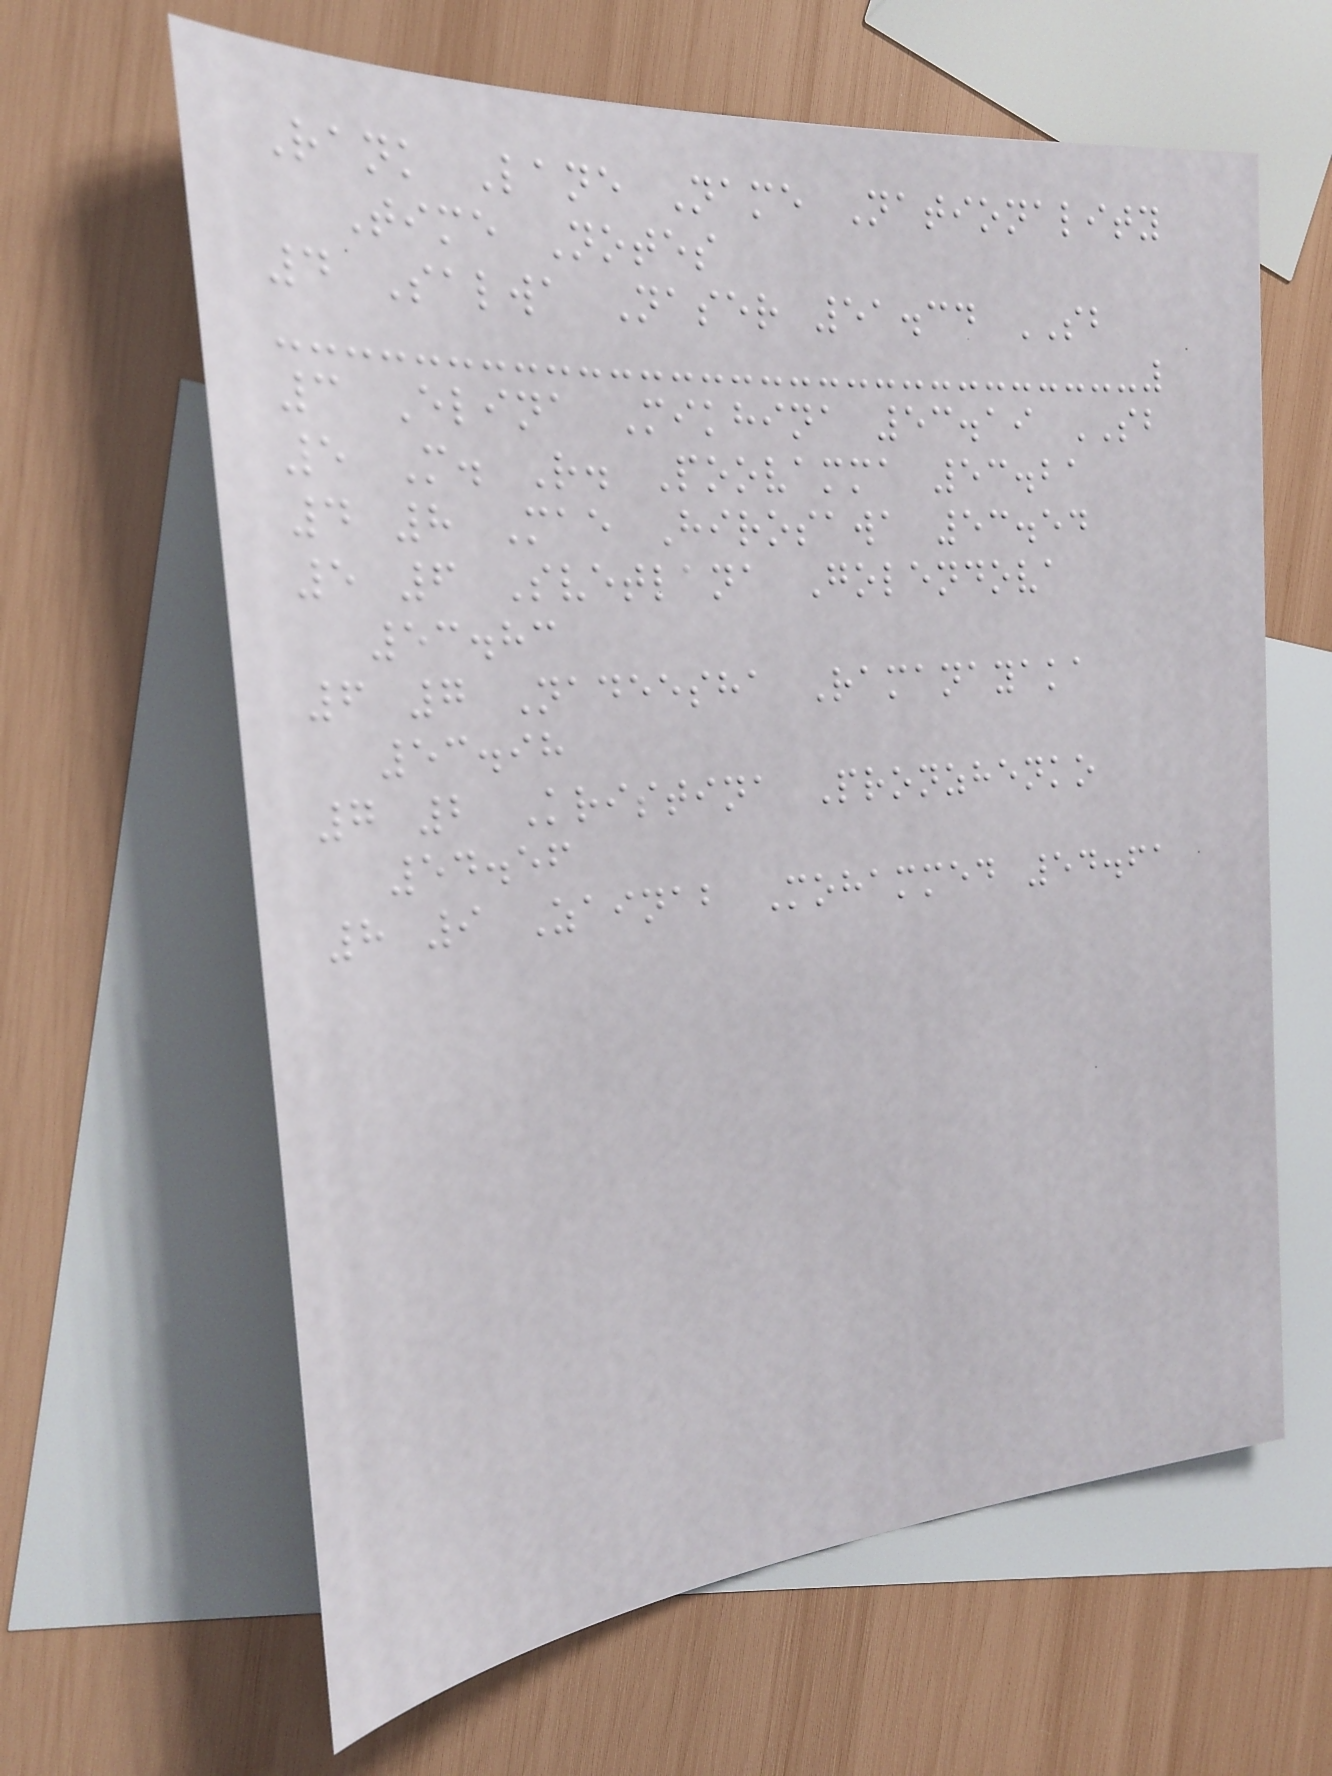Rank Lane Name Nationality
Time Notes
4 Salwa Naser 51.34 SB
3 Elina Mikhina 53.19 SB
5 M. R. Poovamma 53.21
4 8 Mae Hirosawa 53.54
5 6 Svetlana Golendova
53.83
6 7 Nadeesha Ramanayaka
53.98
7 2 Kristina Pronzhenko
54.56
8 9 Zainab Mohammed 54.61
